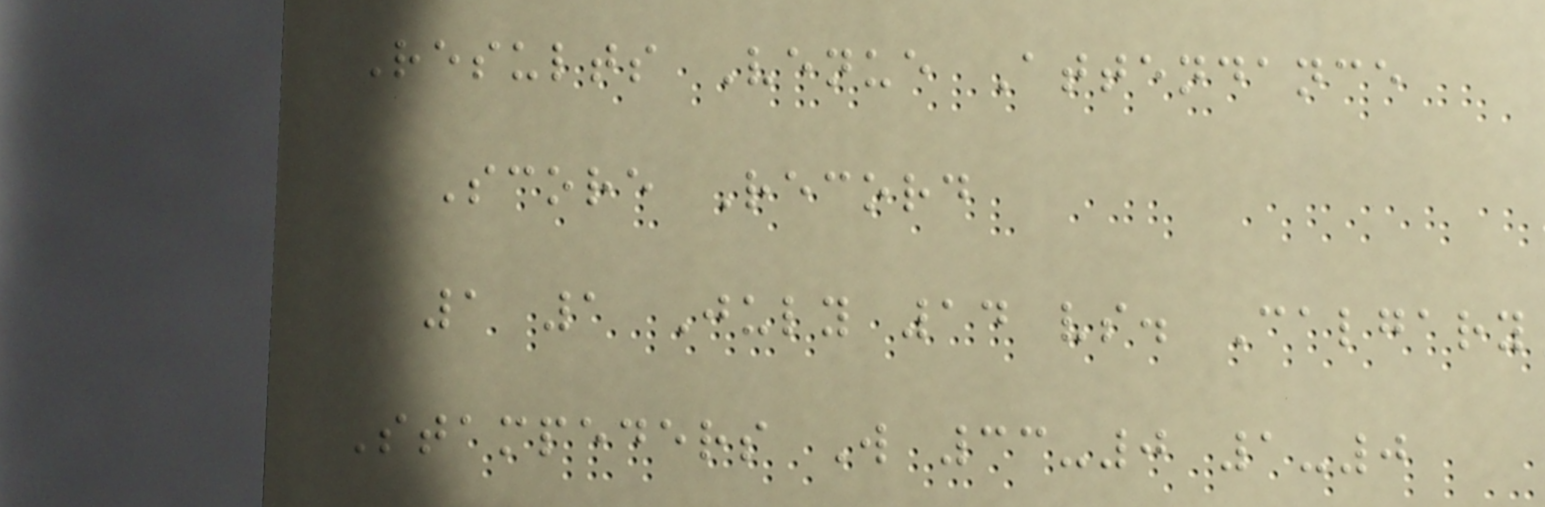Results Venue Attendance
Score Record
1 1 July 14 vs. Calgary
Stampeders W 33-0 1-0
